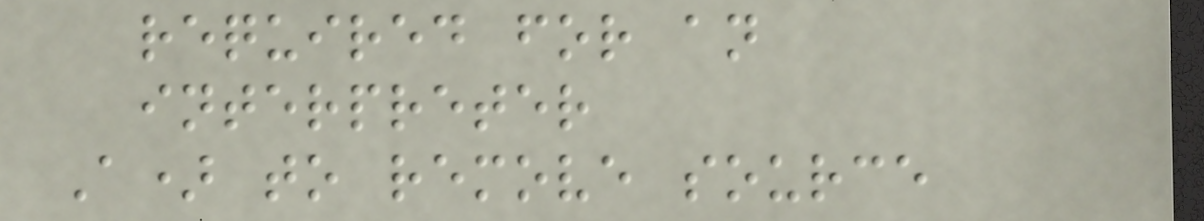required for an
interpreter
A) to remove source
